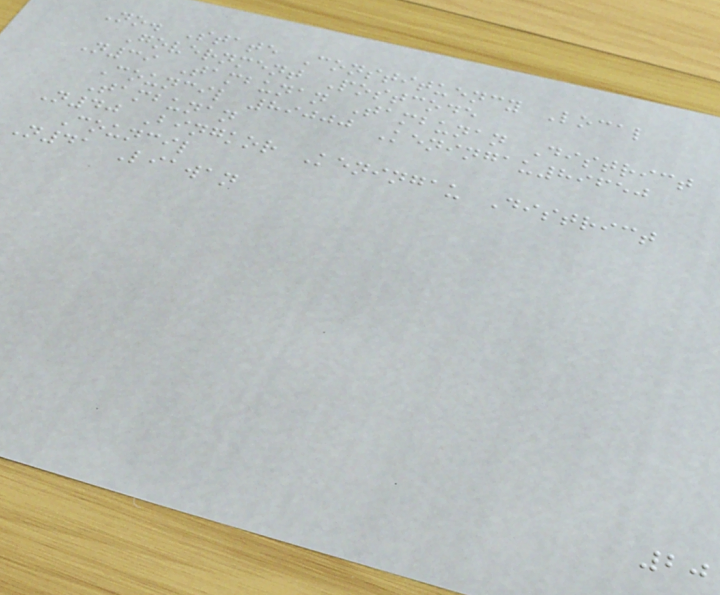No. State Constituency Local
Government Postcode
N39 Tambunan Tambunan District
Council 89000 Keningau89650
Tambunan
N40 Bingkor Keningau District
Council
N41 Liawan
20
